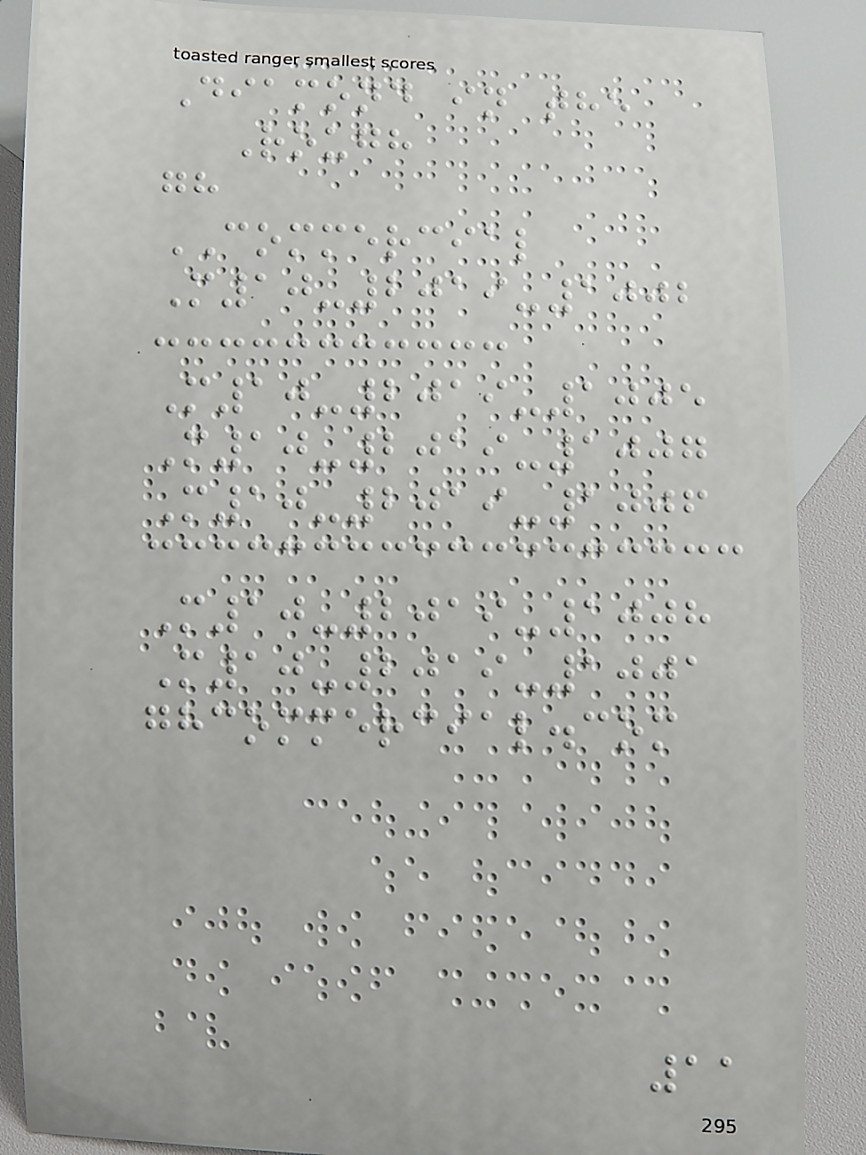Diamond in the
Rough
gh
COMMERCIAL
M10-2019-1002
M10-2019-1005
M10-2019-1007
M10-2019-1006
M10-2019-1008
M10-2019-1001
ghcommercial.com
11
